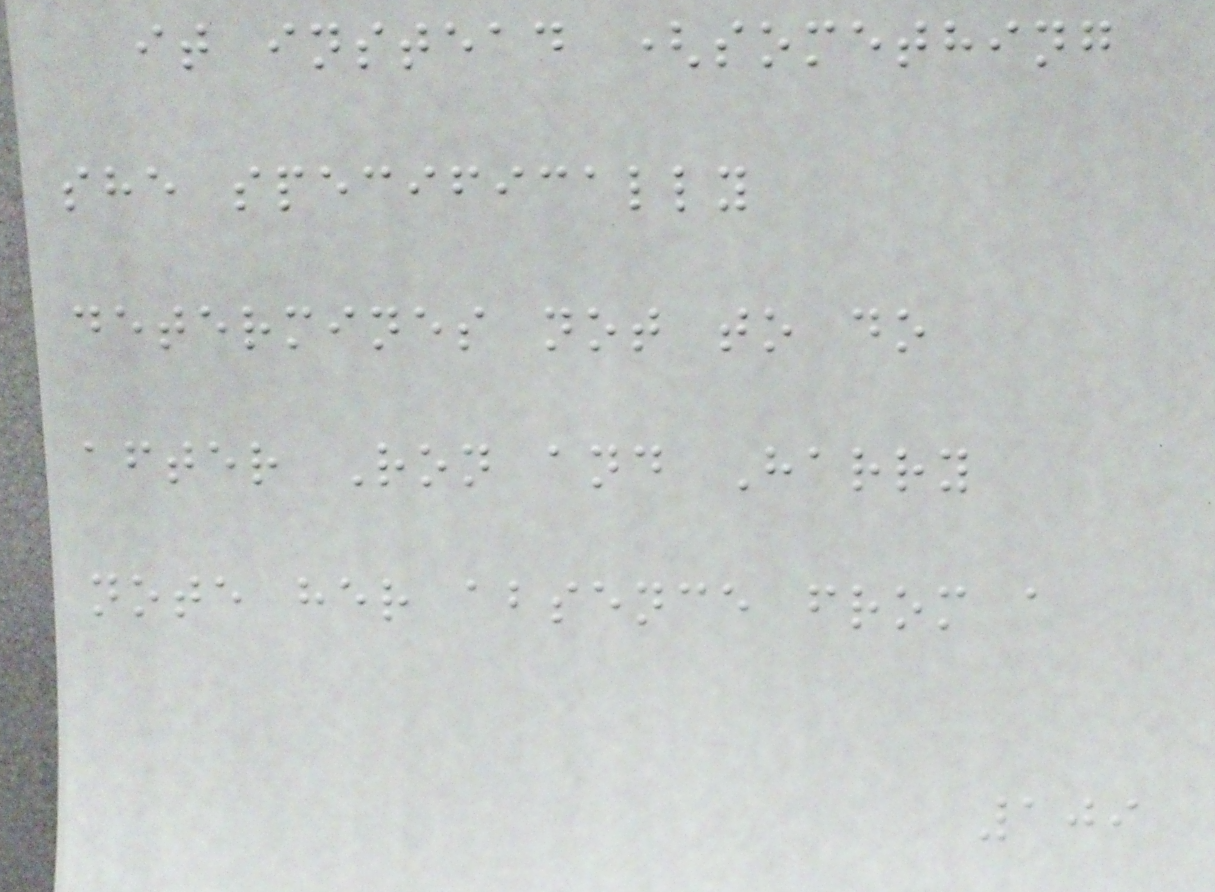it instead (something
she specifically
determines not to do
after Ron and Harry
note her absence from a
109
